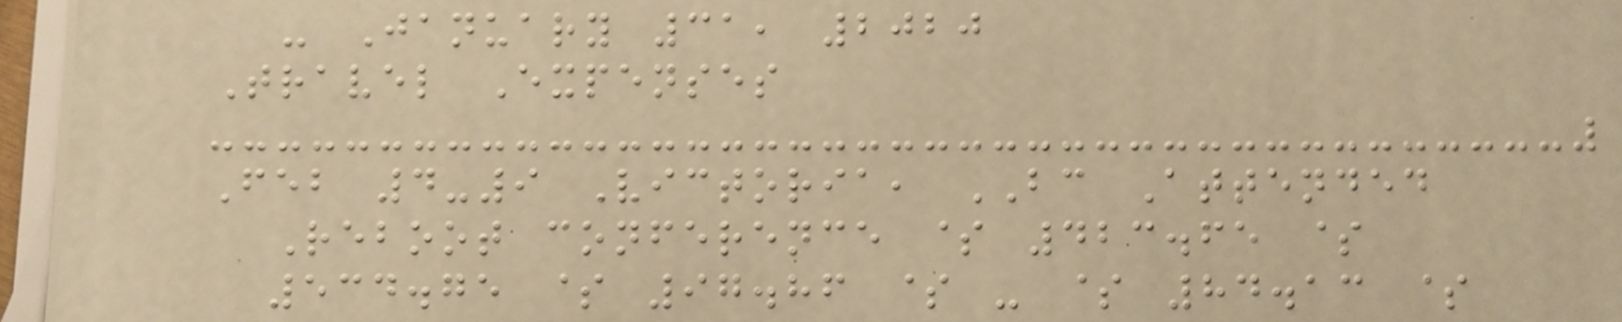- January 31, 2020
Travel Expenses
Feb 4-9 Victoria, BC Attended
Reboot conference $ 423.65 $
534.75 $ 97.86 $ - $ 84.13 $
